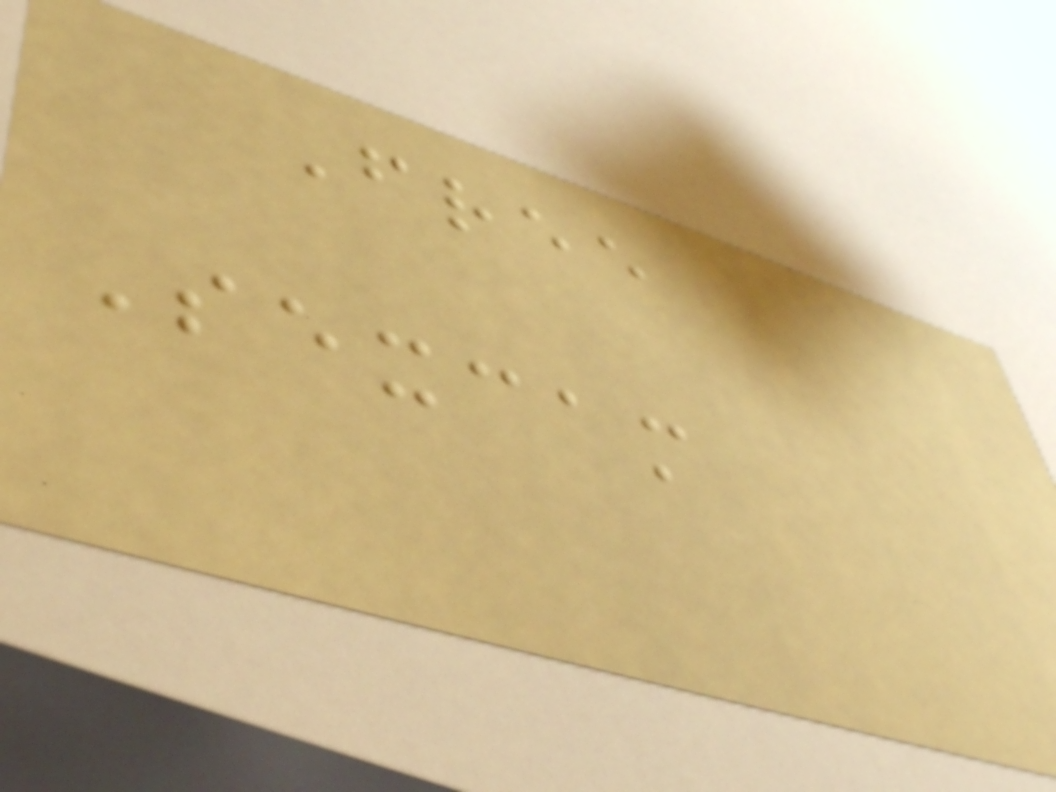Free
Sexcam
